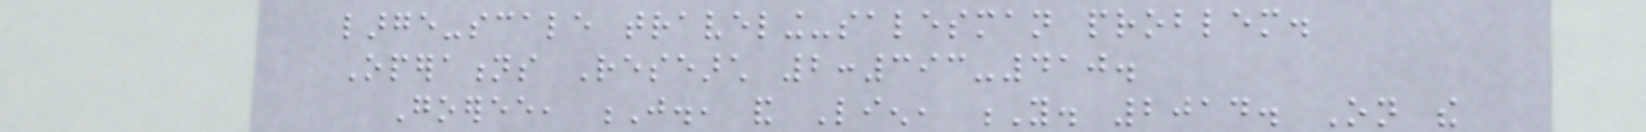large-scale traveling-salesman problem.
Operations Research 2:393-410.
Goeree, J., and Lien, Y. 2014. On the
